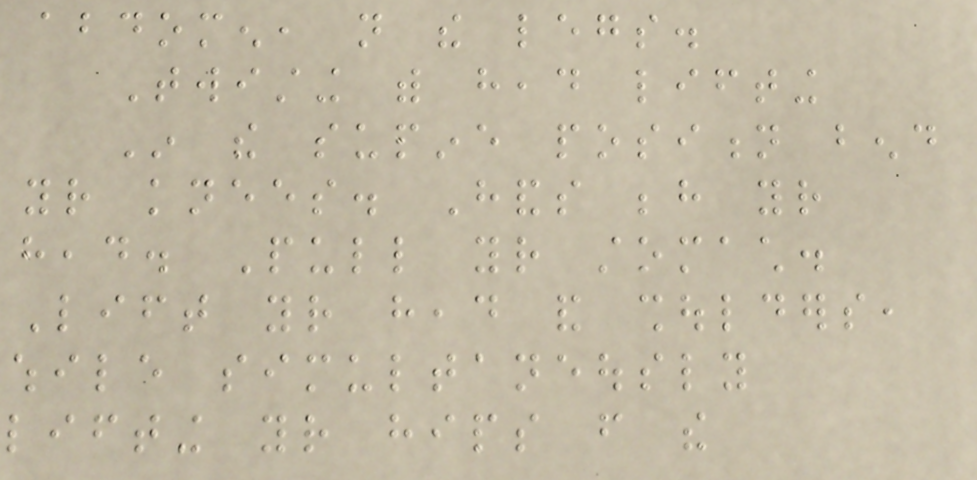abdomen, not the legs.
Twisting with head lifting
In the supine position bend
your knees. Hands behind your
head. Pull your stomach.
Lift your head and shoulders,
while simultaneously
lifting your hips from the
